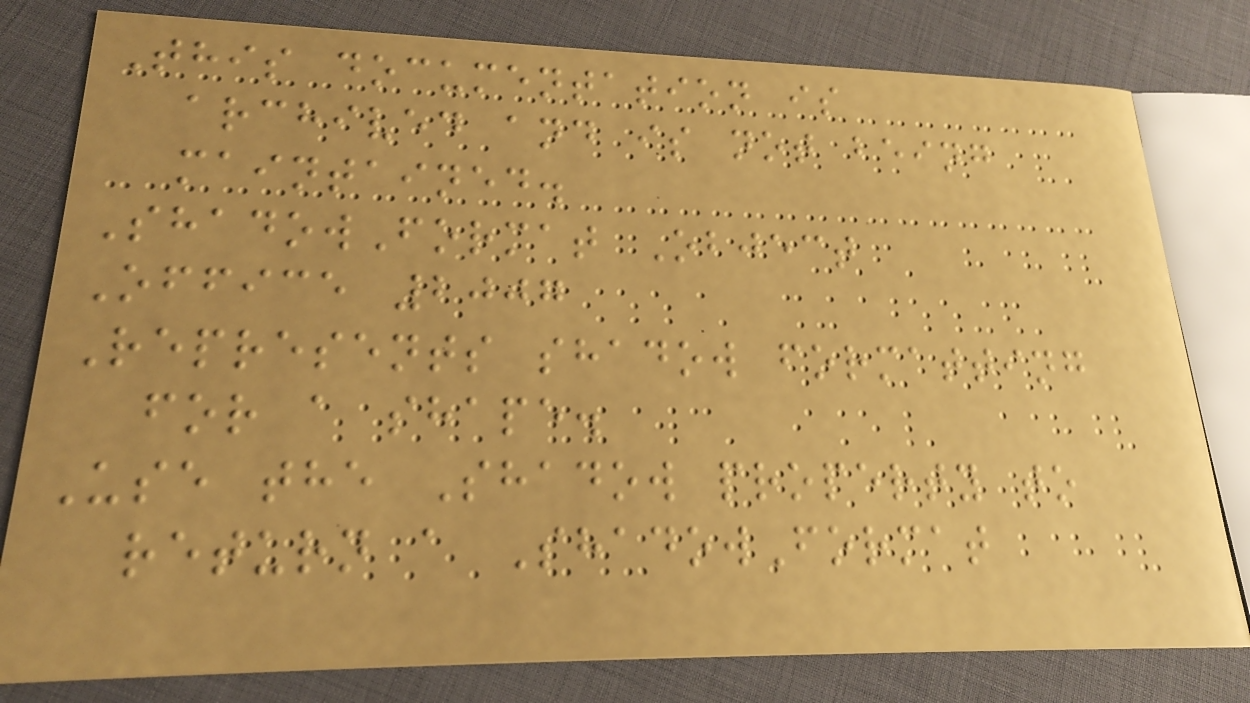This documentation is
archived and is not being
maintained.
ShadowFormat Object
Office 2007
Represents shadow formatting
for a shape.
Use the Shadow property to
return a ShadowFormat
